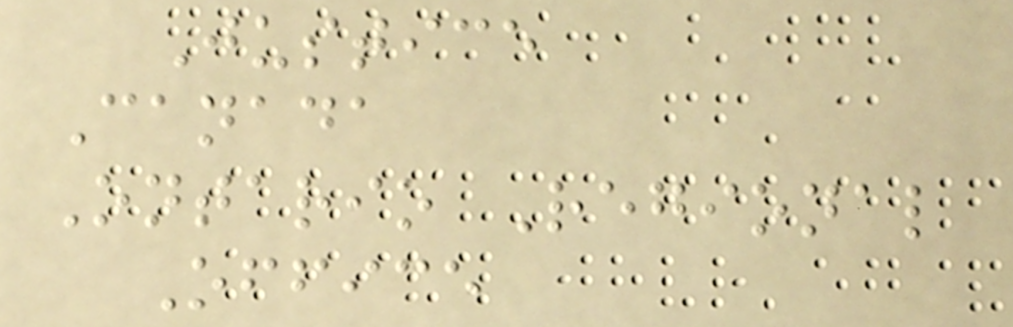Justice
Canada
Ontario Regional
Office
